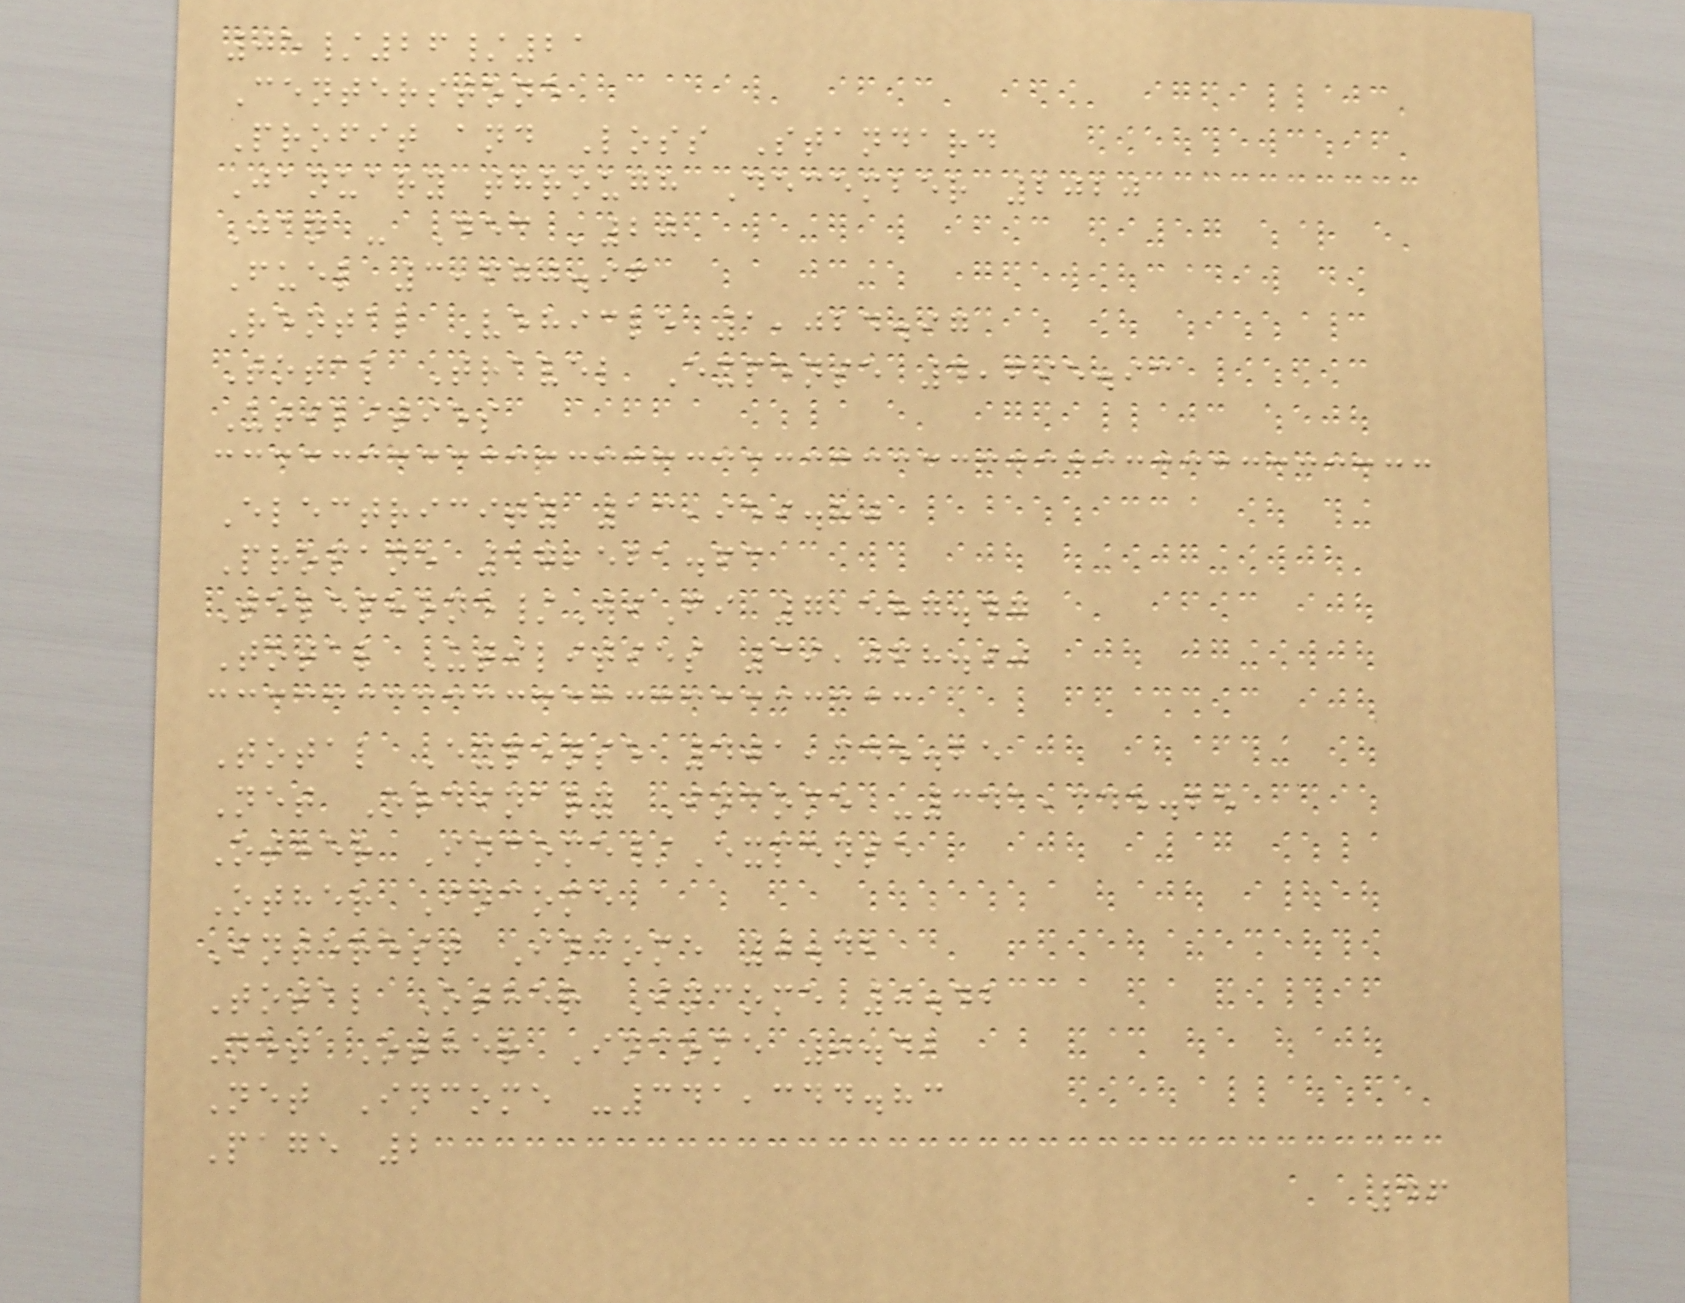05/26/21
Centerstone
Profit and Loss Standard
January through December 2020
Jan - Dec '20
Fuel 3,670.96
Rental Vehicle 1,024.97
Total Travel Expense 4,695.93
Utilities
Electricity 13,959.80
Propane 17,521.63
Telephone/WiFi 7,587.47
Total Utilities 39,068.90
Total Expense 401,345.25
Net Ordinary Income -341,345.25
Other Income/Expense
Other Income
Interest Income 0.42
Total Other Income 0.42
Net Other Income 0.42
Net Income -341,344.83
Page 2
46
